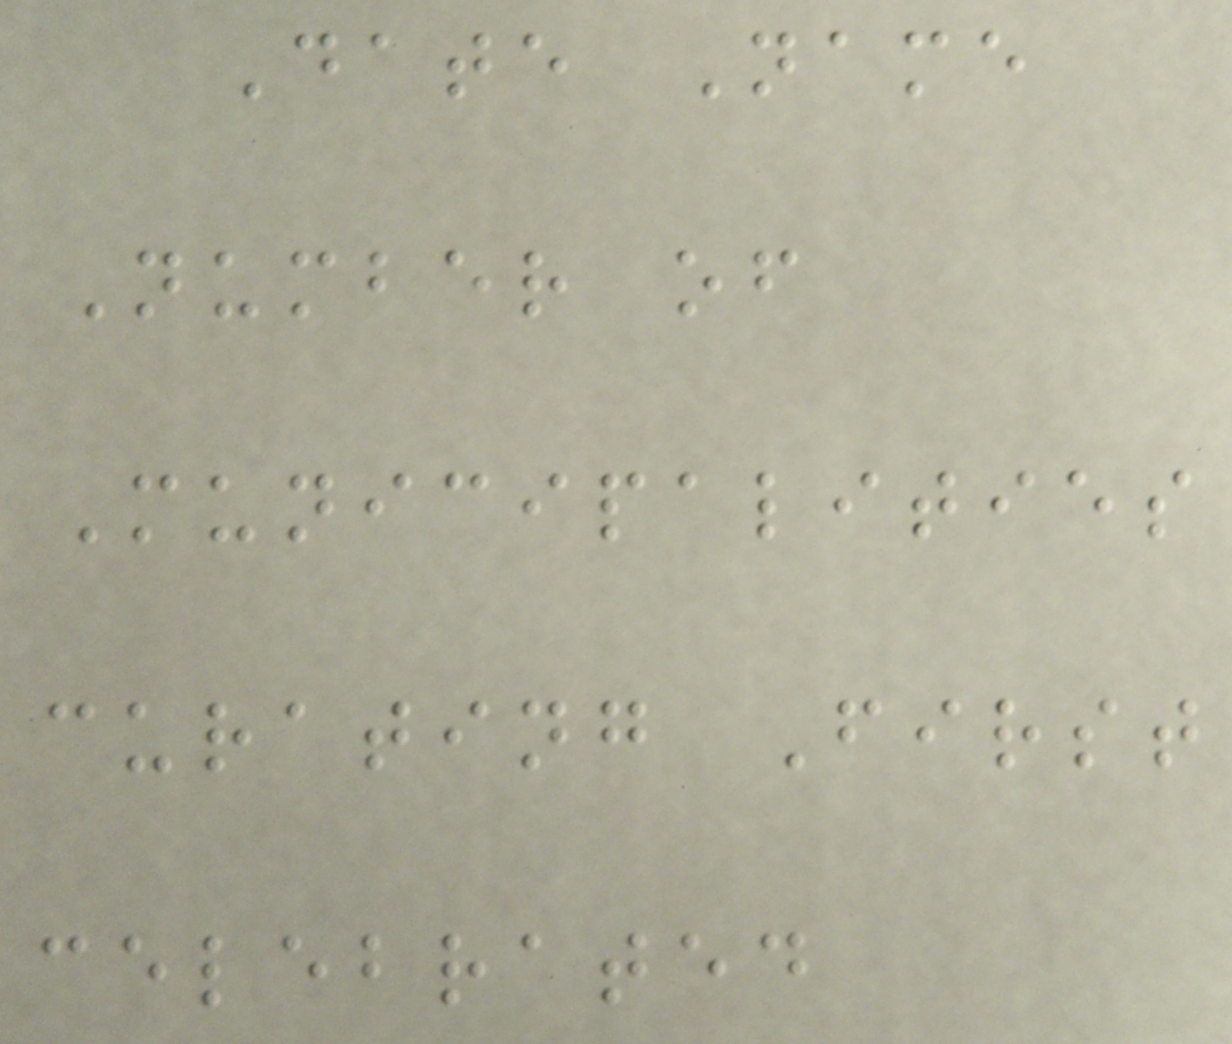Date Name
Number of
Municipalities
curating First
celebrated
